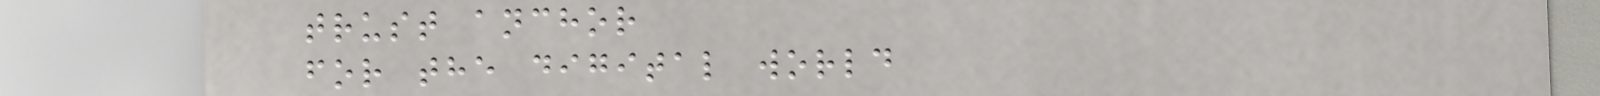trust anchor
for the digital world
